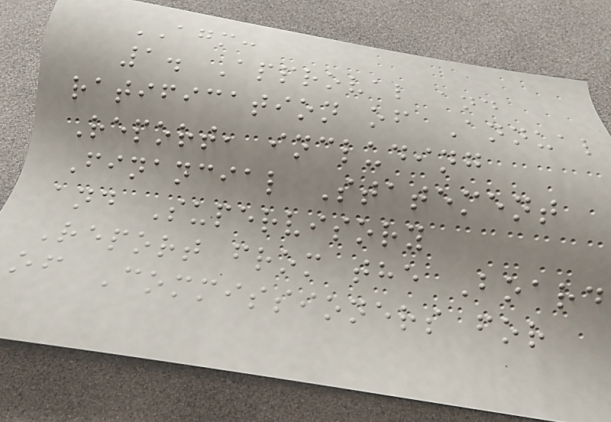AGM:
1. Approval and
ratification of Annual
Report, including
Financial Statement
and Supervisory
Report from the Board
of Commissioners for
